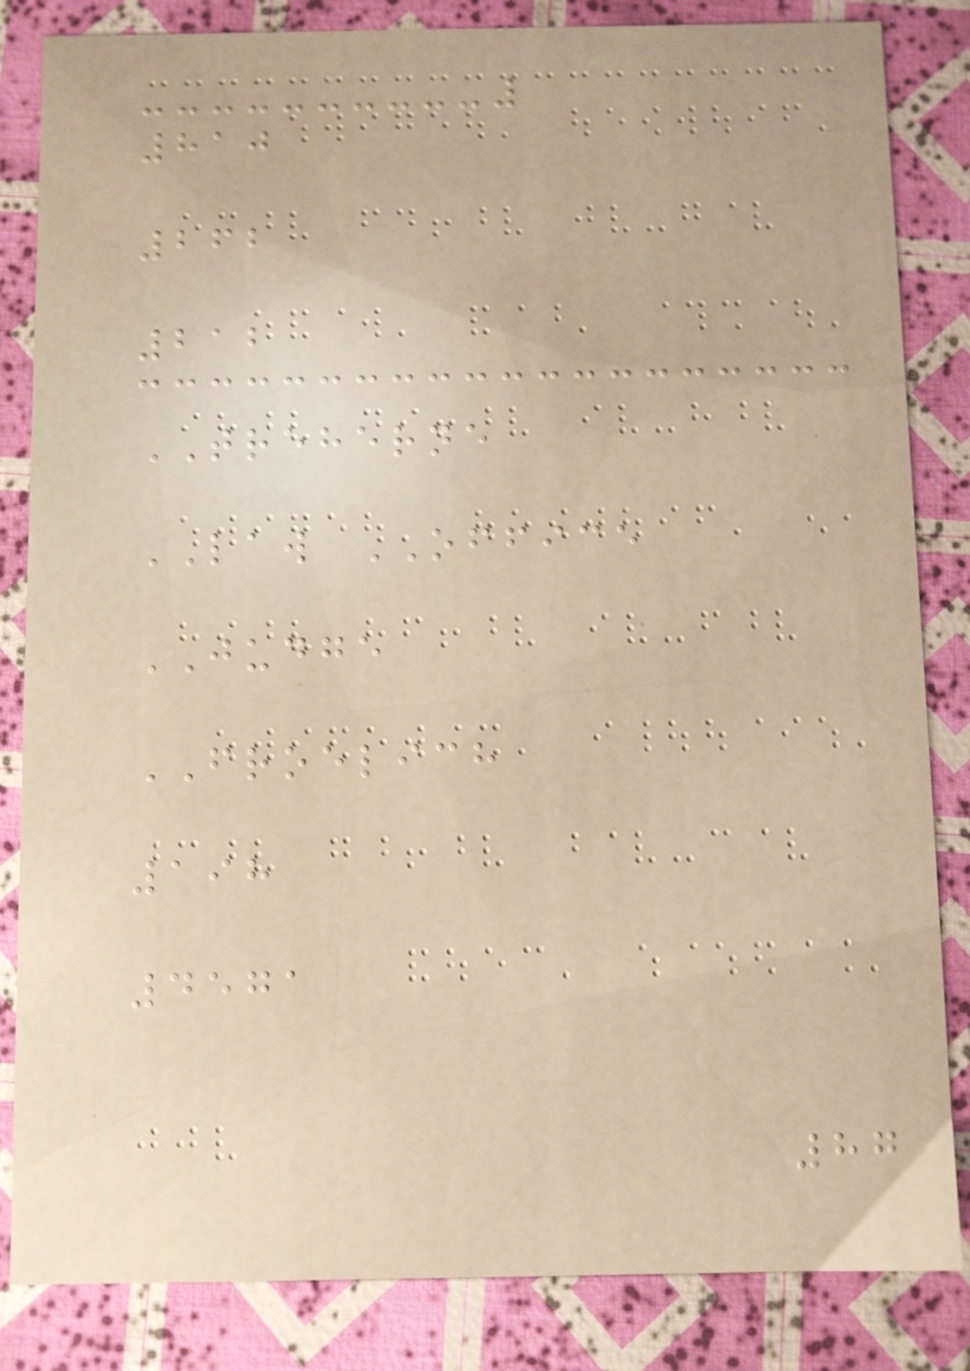810
262
212
TREHERNE
LAW OFFICE
JUDGE
FROELICH
198
4571
87
